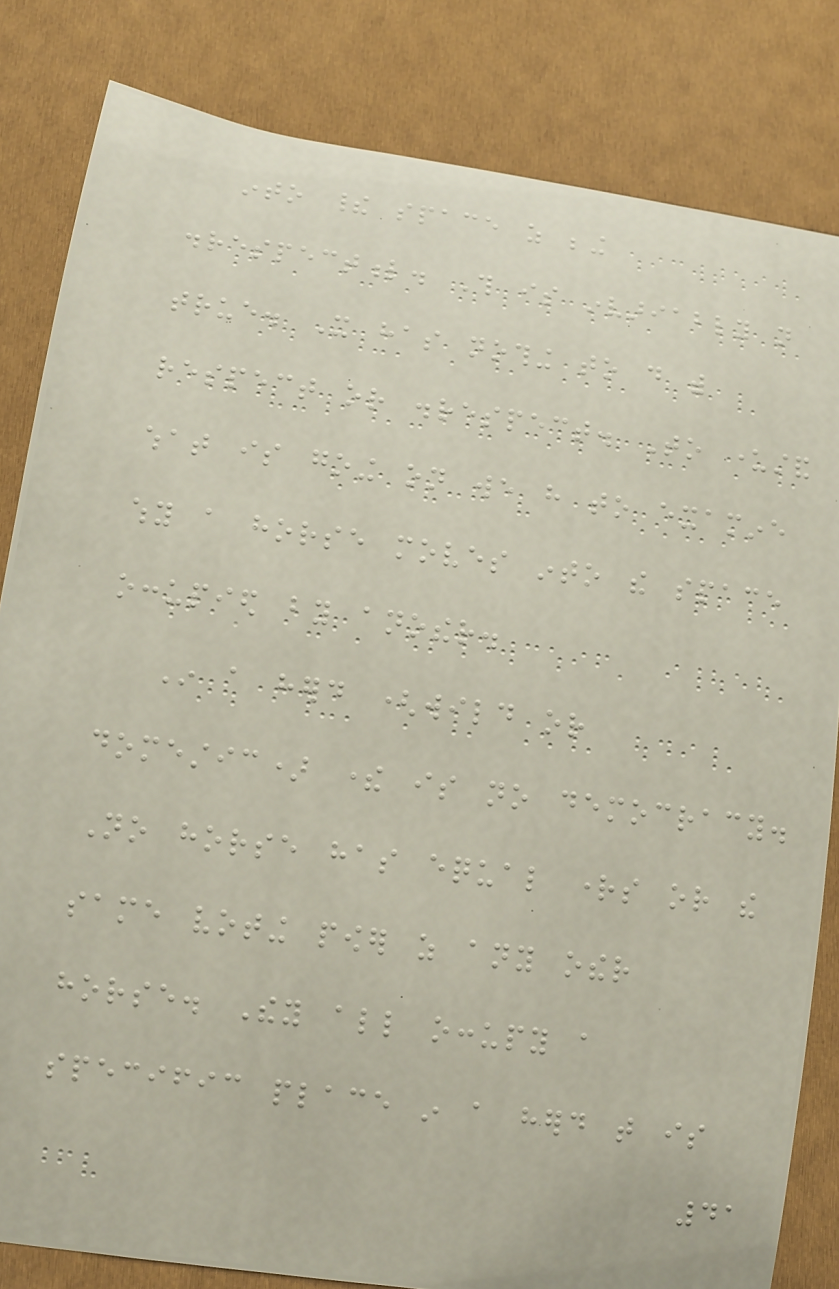into their space as being
disrespectful. This is invariably not
true. It has nothing to do with
respect or disrespect. To understand
what is going on we have to examine
why a horse moves into the space
occupied by another.
In a herd (wild or
domestic) there is no democracy.
No horse has equal rights or the
same voting power as any other
horse. They all occupy a
specific place in a herd that is
41
